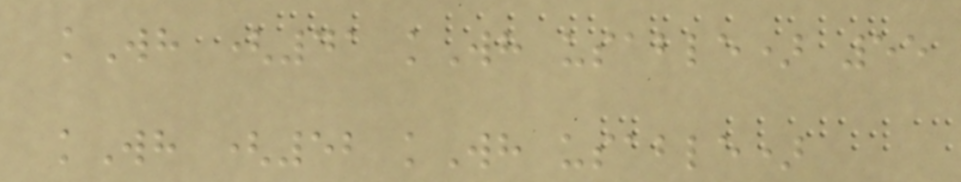kWh (41 kWh usable) 55
kWh (52 kWh usable)
